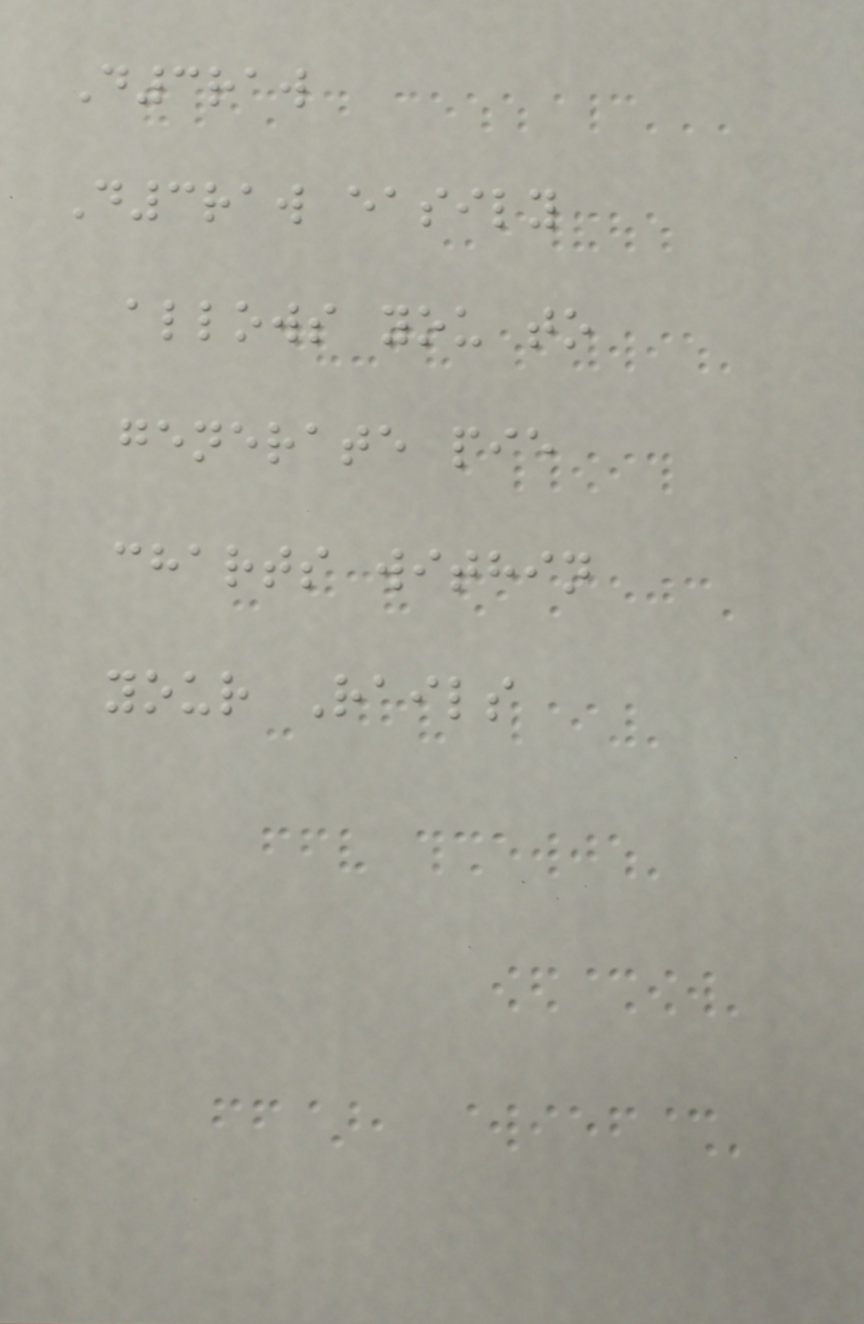D3raw
D3raw easily
allows you to
generate pie
charts within
your Rails
